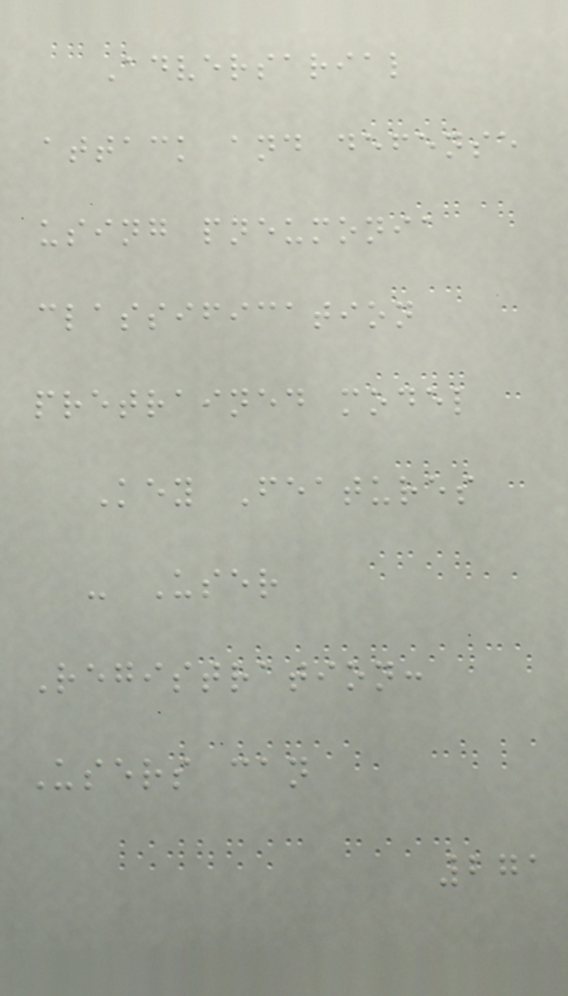Adversarial
attack and defense
using pneumonia
classification
pretrained model
Key Features
- User
Registration:
Users can
271
